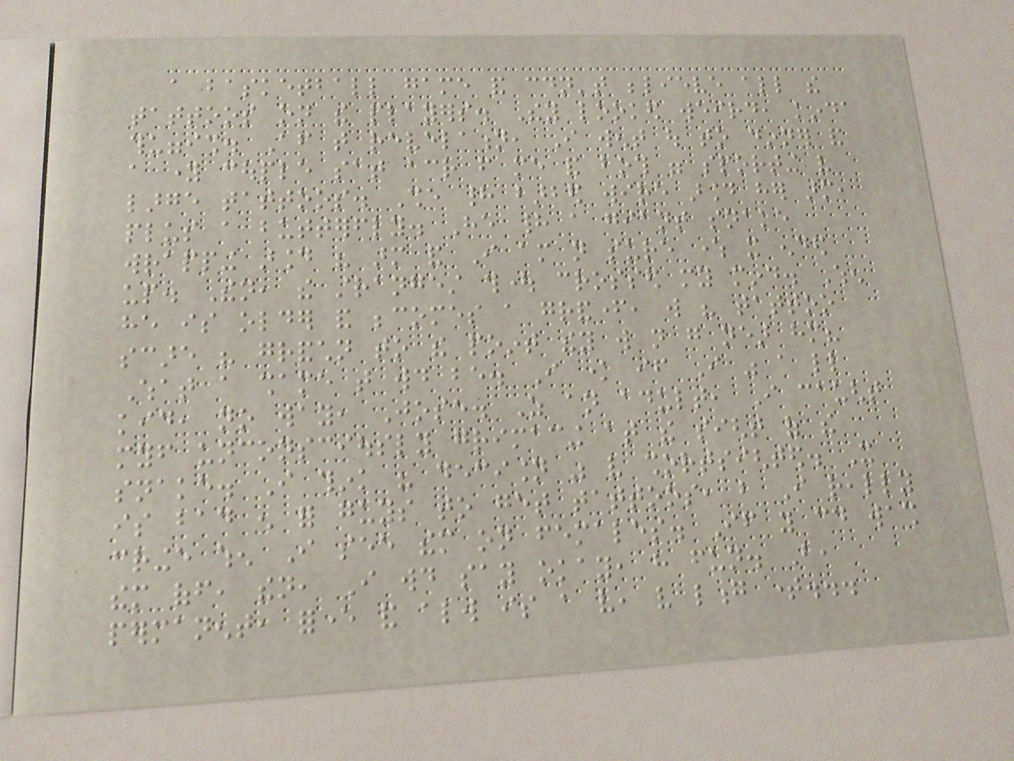a basketball game and couldn't believe all the
tattoos on the players. They looked weird, kinda
thuggish. After that revelation, I went out to dinner and
a young couple sat across from me and both were sporting very
large tattoos. She had barbed wire around her arm,
plus a butterfly. He had a giant snake
wrapping around his arm and I am not sure where it ended
up. Then, the strangest thought crossed my mind. When
he is older and becomes a grandfather, will his tattoo
scare his grandchildren to the point they will not go near him?
What a shame that would be. I know if I was a little
kid, no way, Jose. As an adult, I caught
myself unconsciously grimacing at the sight of the
snake. I think his decision was very shortsighted. It
is bad enough for guys to get tattoos, but I really
cringe when I see them on females. If you could wash
them off, then, I would say okay, have fun. But,
permanent, forever and always is a very, very long time...
